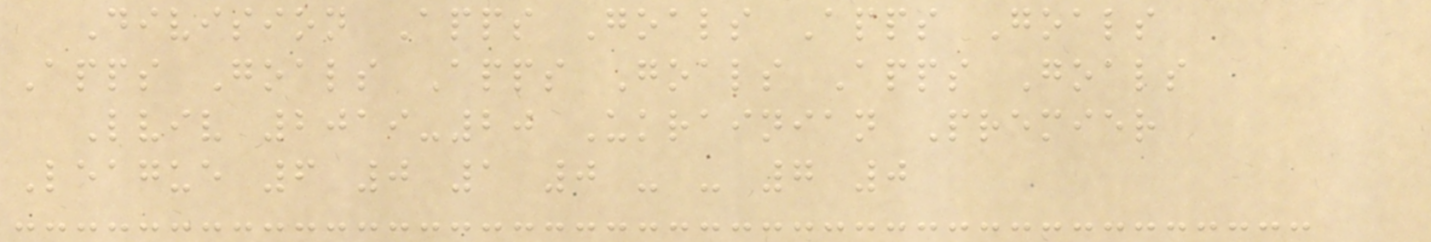Division Apps Goals Apps Goals
Apps Goals Apps Goals Apps Goals
Lviv 2019-20 Ukrainian Premier
League 6 0 1 0 - - 7 0
